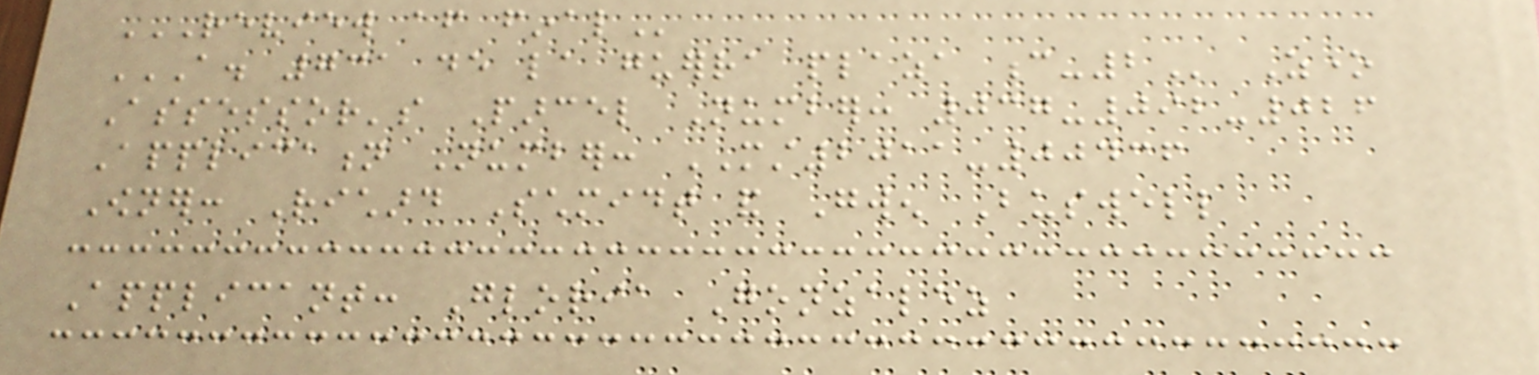REVIEW AFTER FINAL
A. 731 DE LA GUERRA PLAZA C-2 Zone
Assessor's Parcel Number: 037-092-026
Application Number: MST2011-00436
Owner: Richard Schmidt and Gwen Buswell
Applicant: Gloria Gonzalez
